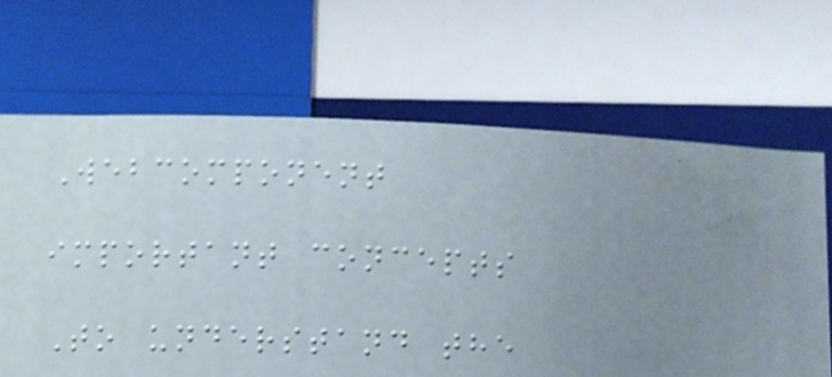Webcomponent
important concepts
To understand the
